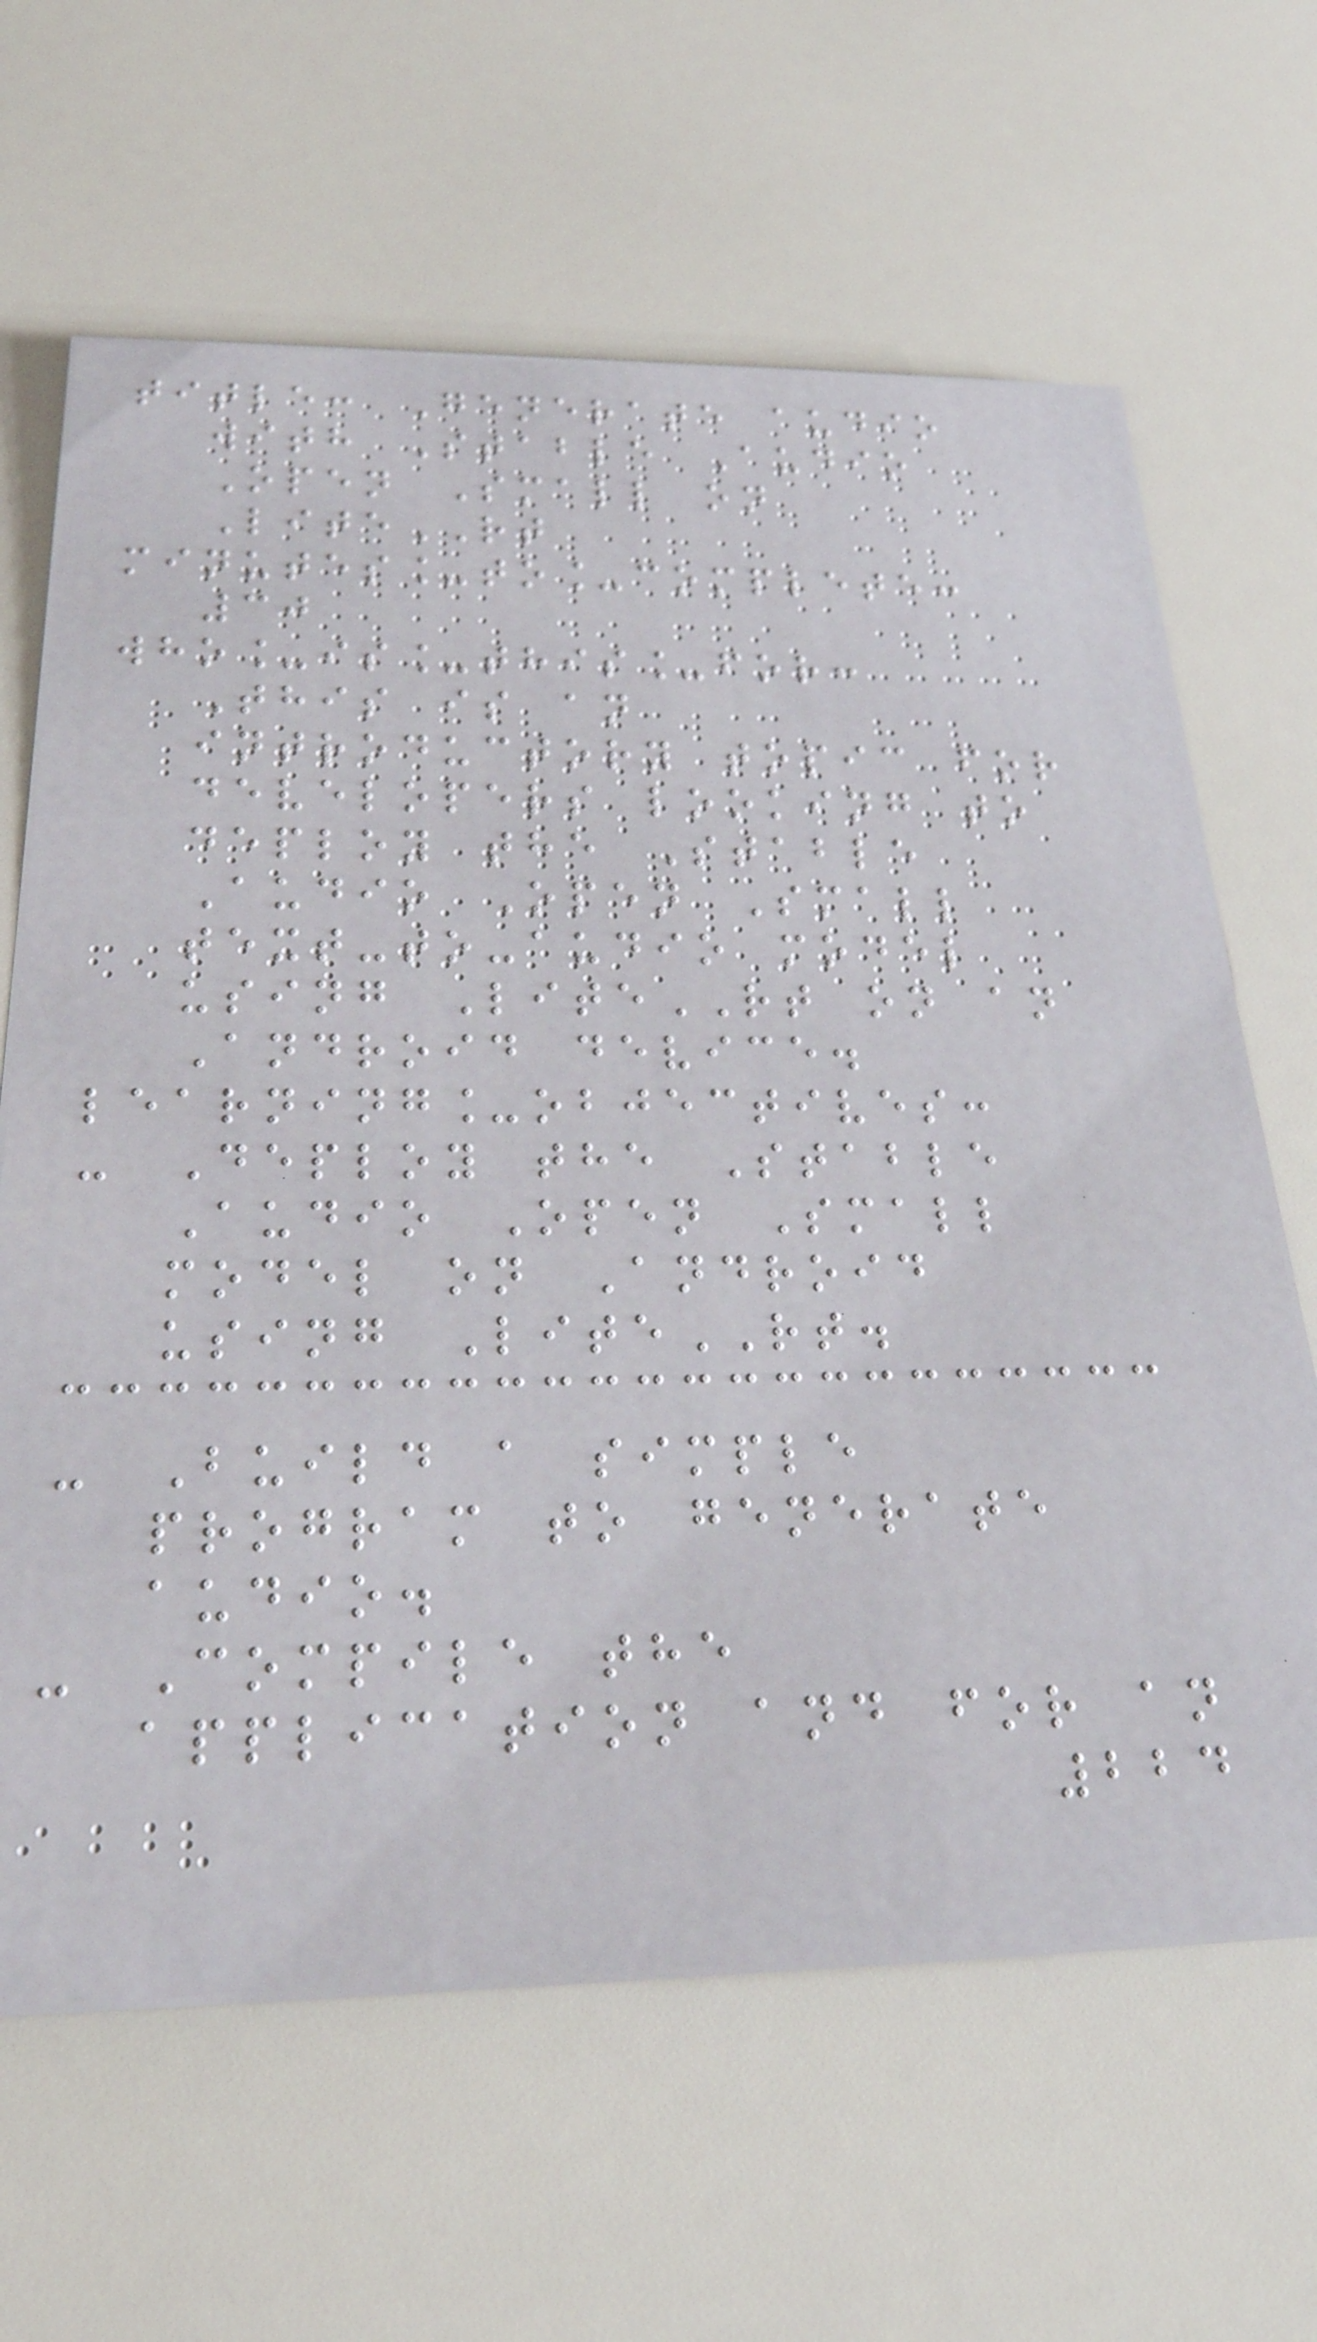title: Generate audio
with Stable Audio
Open Small on
LiteRT
minutes_to_complete:
30
who_is_this_for:
This is an
introductory topic for
developers looking to
deploy the Stable
Audio Open Small
text-to-audio model
using LiteRT on an
Android device.
learning_objectives:
- Deploy the Stable
Audio Open Small
model on Android
using LiteRT.
- Build a simple
program to generate
audio.
- Compile the
application and for an
224
